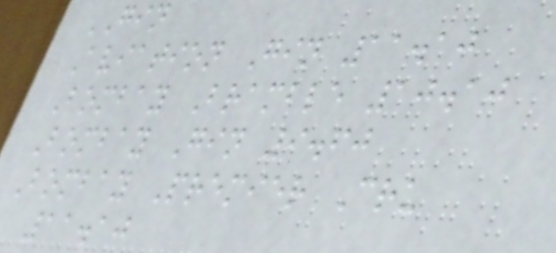GIN
Aviation Gin 11.10
Bombay Bramble 10.10
Bombay Gin 9.60
Bombay Premier Cru
11.10
